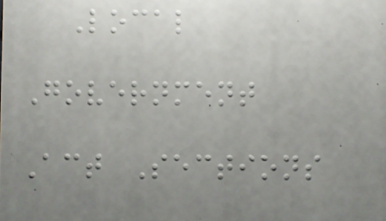Local
Government
Act Sections
